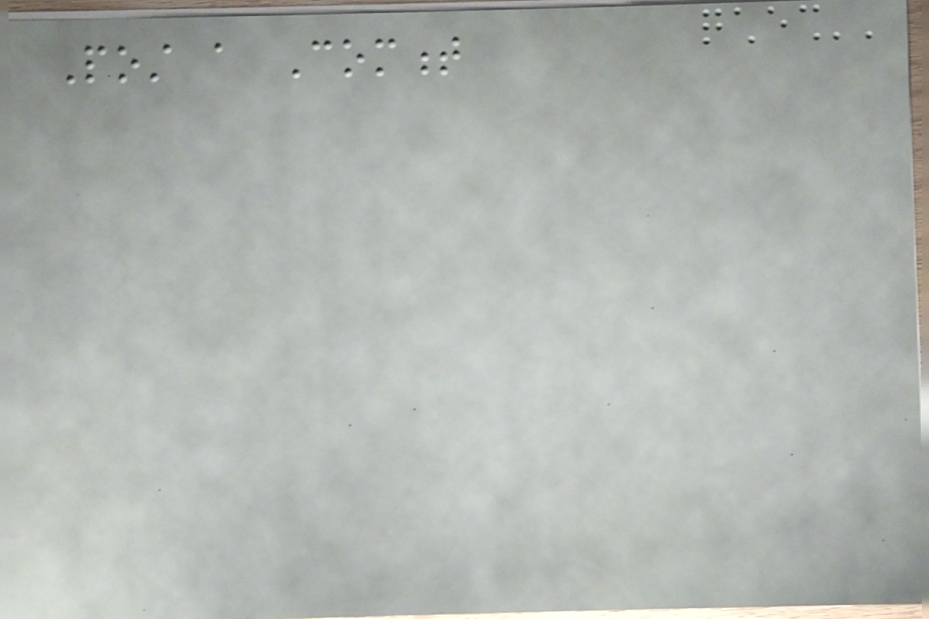Post a Comment
